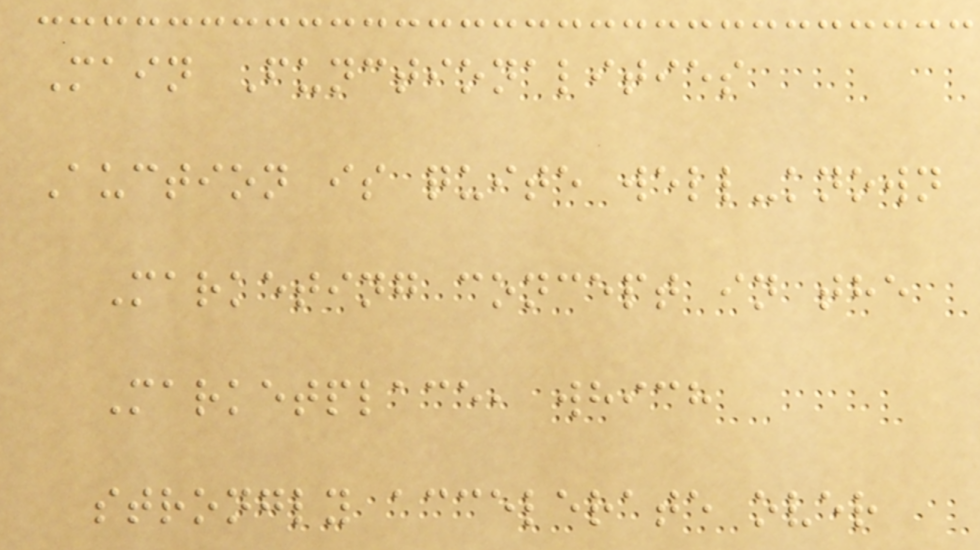Main Functionalities
Auction is quite well-known
Marketing concept in the
Marketplace, which
strongly accelerate over
